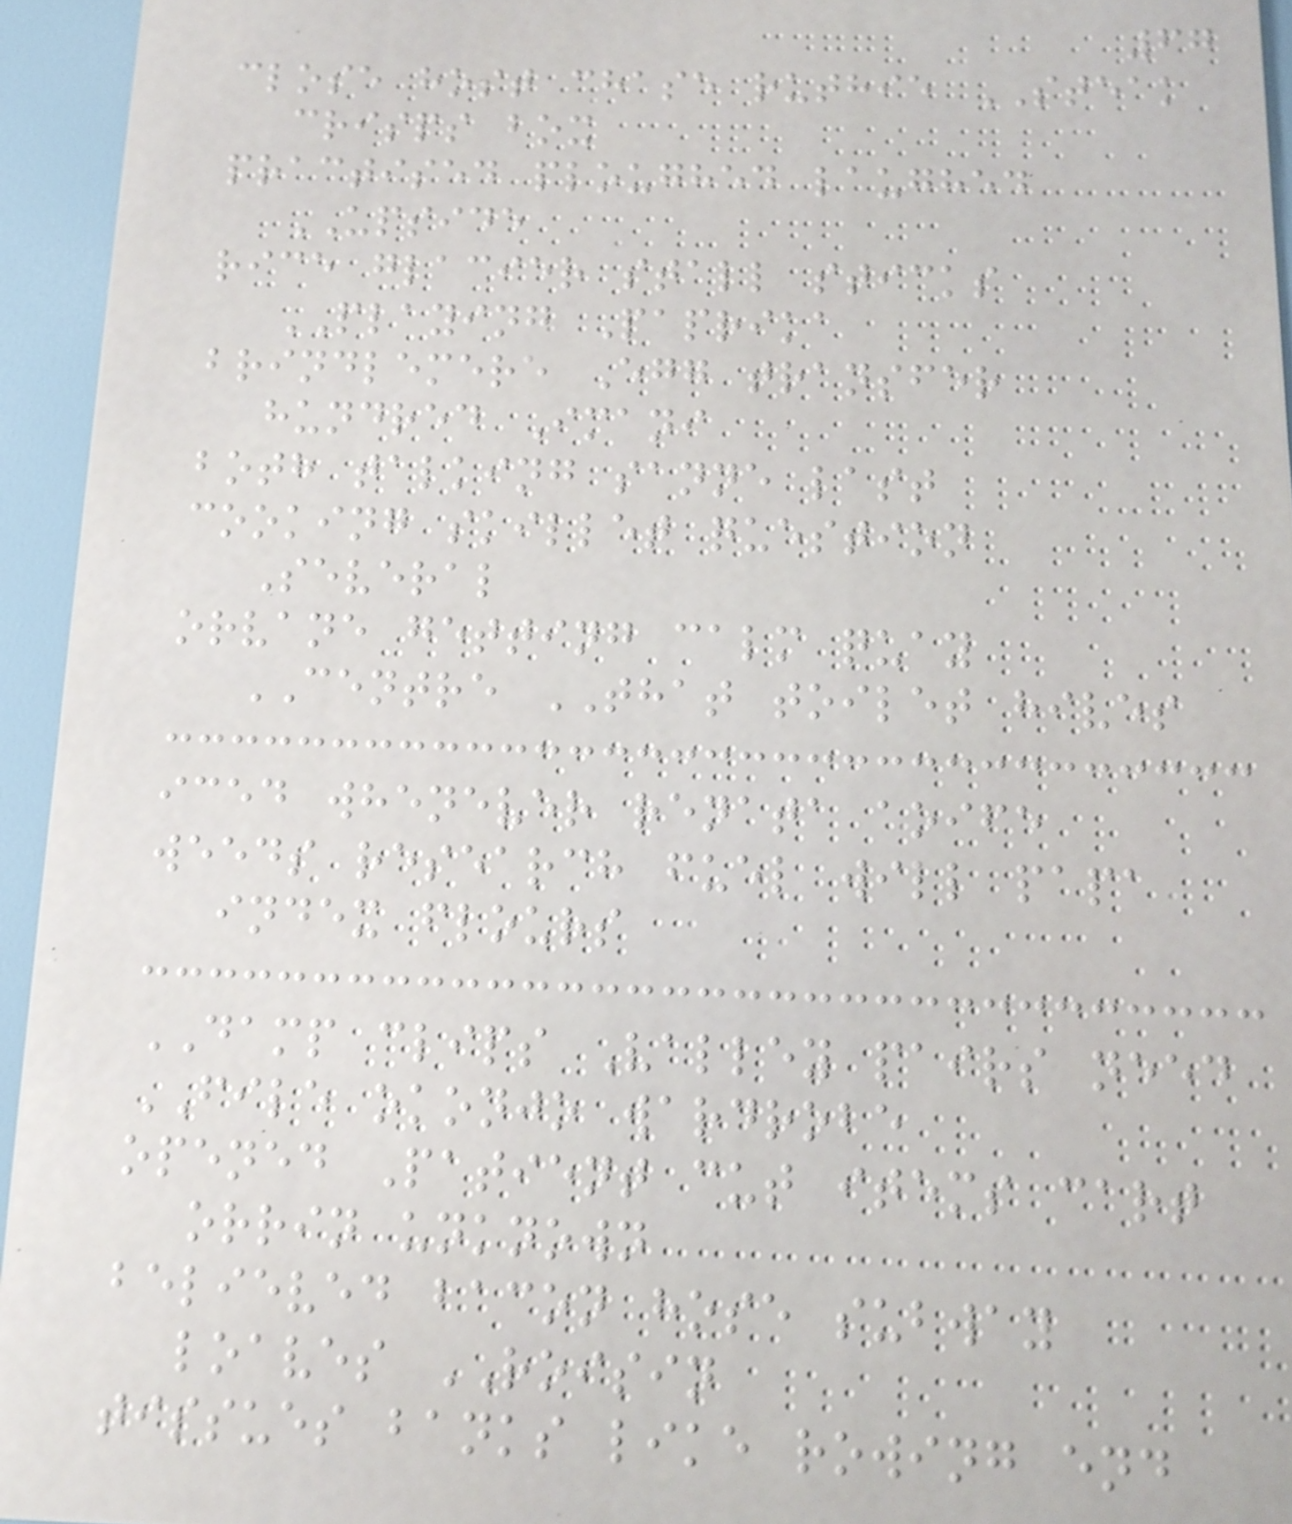67
close host chase ruthie STEAK
crisps box
practised ploughed laughed
UPSIDE
rice glacier stall sticks
PLAYING Paprika
brindlemere Egg transfer
hundred Imani
both talking sanne last
cooking skillet question
Several
orvane getting calm quay
CENTRE THAT toilet hives
iced whenever renata aoife
weeds research fuel will papa
index flours
DAMP clips Valley pairs need
FILE okonjo wardrobe
opened Patient cut items cart
orrin unknown
believed bacon hose subway
loaves ROISIN
tissues banks like rowing end
